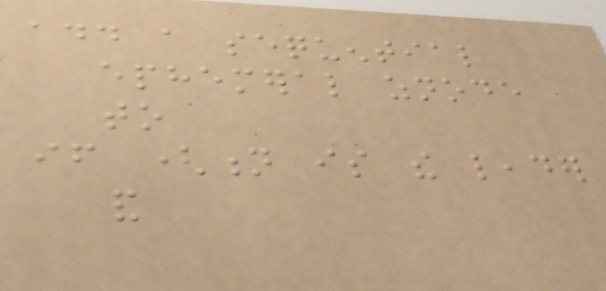add a sequential
ephemeral znode
to
if (n is the leader
and
